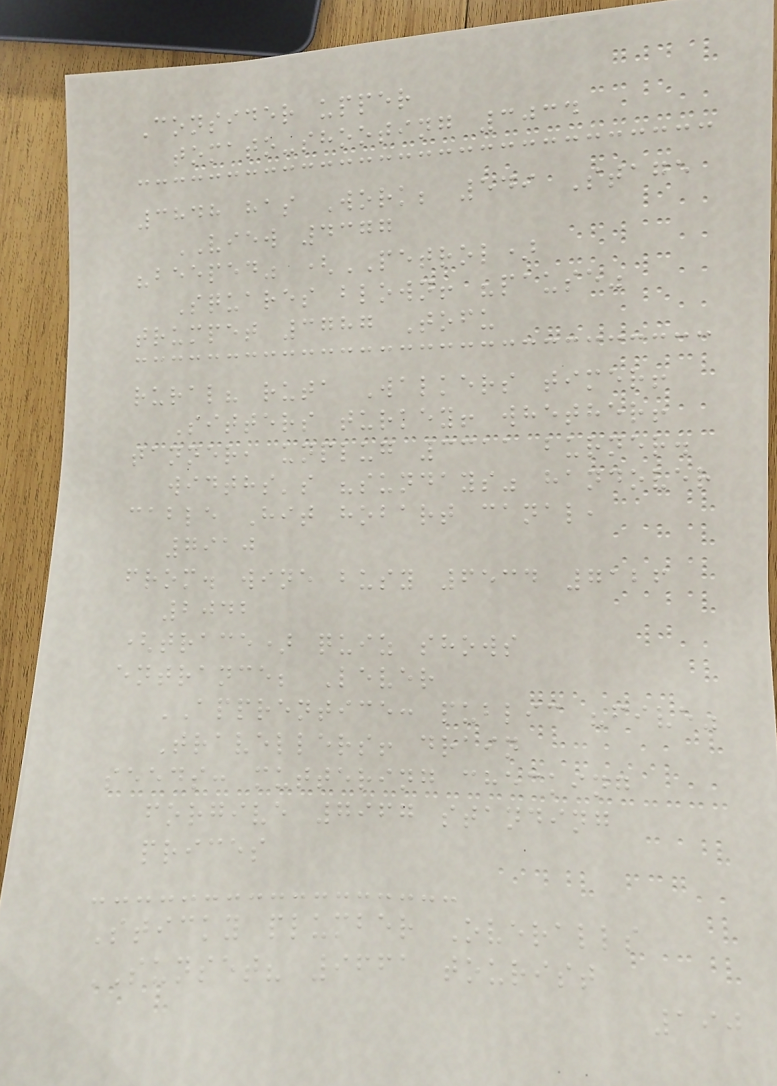Consider upper
tomato-shooting 3034
3848 has Work; 549 Stage
VIEW 4377
"beeped" (PETROL)
Squares blown! "pause"
trumpet 3787 Tofu
rural? ruta Walkers timer!
Sitters turkey! whether!
tanner, unplug 3311 burner.
widths's "sundays" handover
cable Hit hobart canal,
7910
from. wine busy 6534 7126
2042
(trace) quiz shows
entrance; Lever
APPRENTICE: public "five"
Travellers! drain
seeds: muttering checking
forgive 7967 standing
prices
Sticky plumber Overalls
SUNSET? 9661 tourist
190
